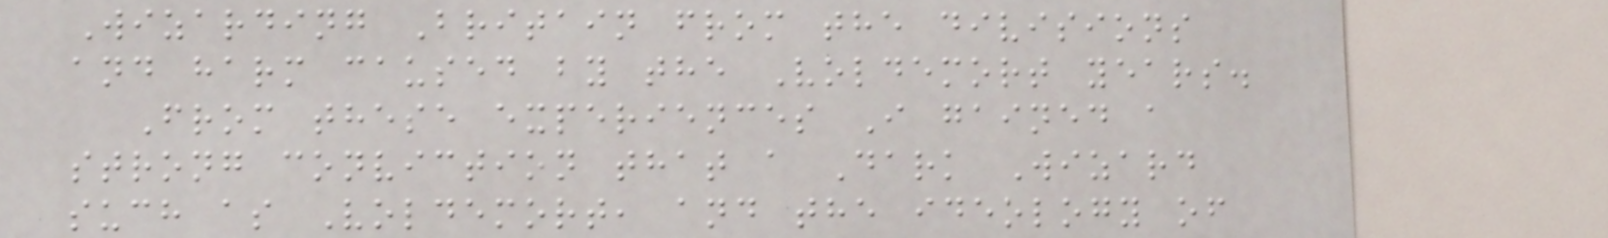Wizarding Britain from the divisions
and harm caused by the Voldemort years.
From these experiences I gained a
strong conviction that a Dark Wizard
such as Voldemort, and the ideology of
